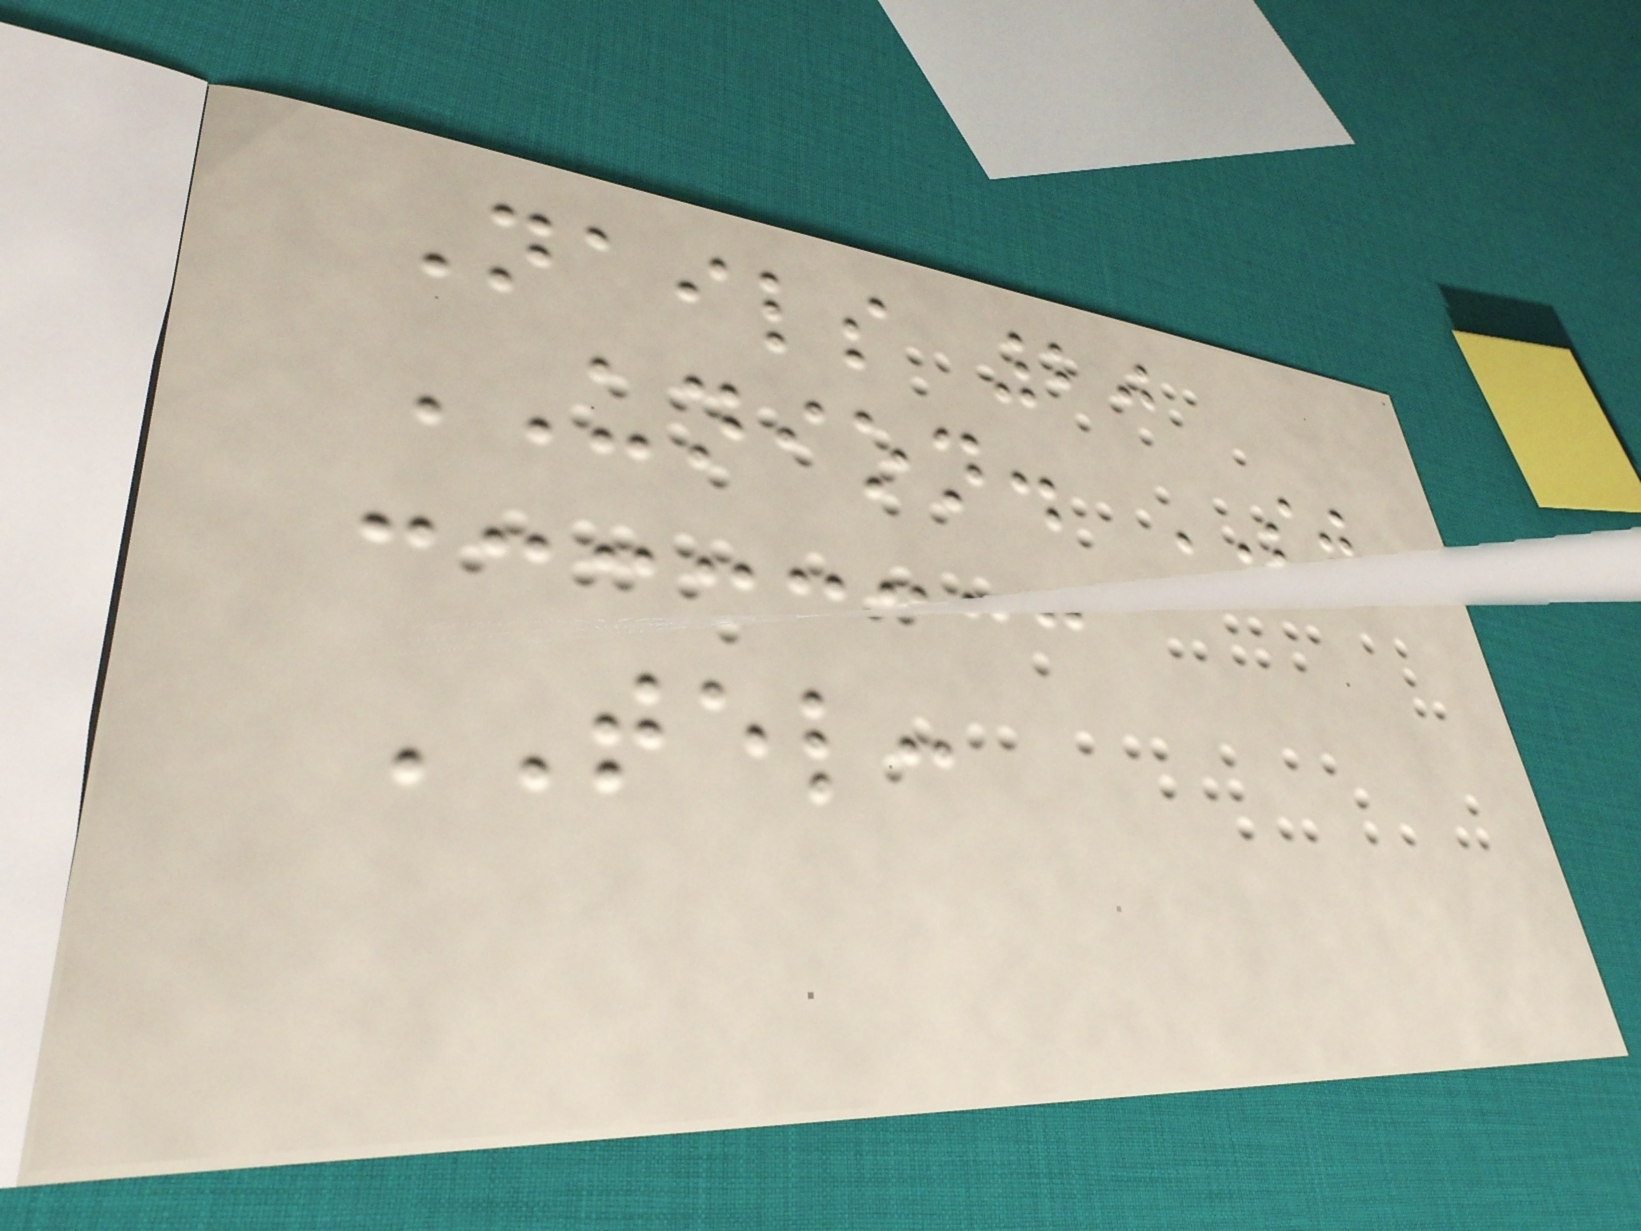Nails 20
UNION. ST
TEL:
